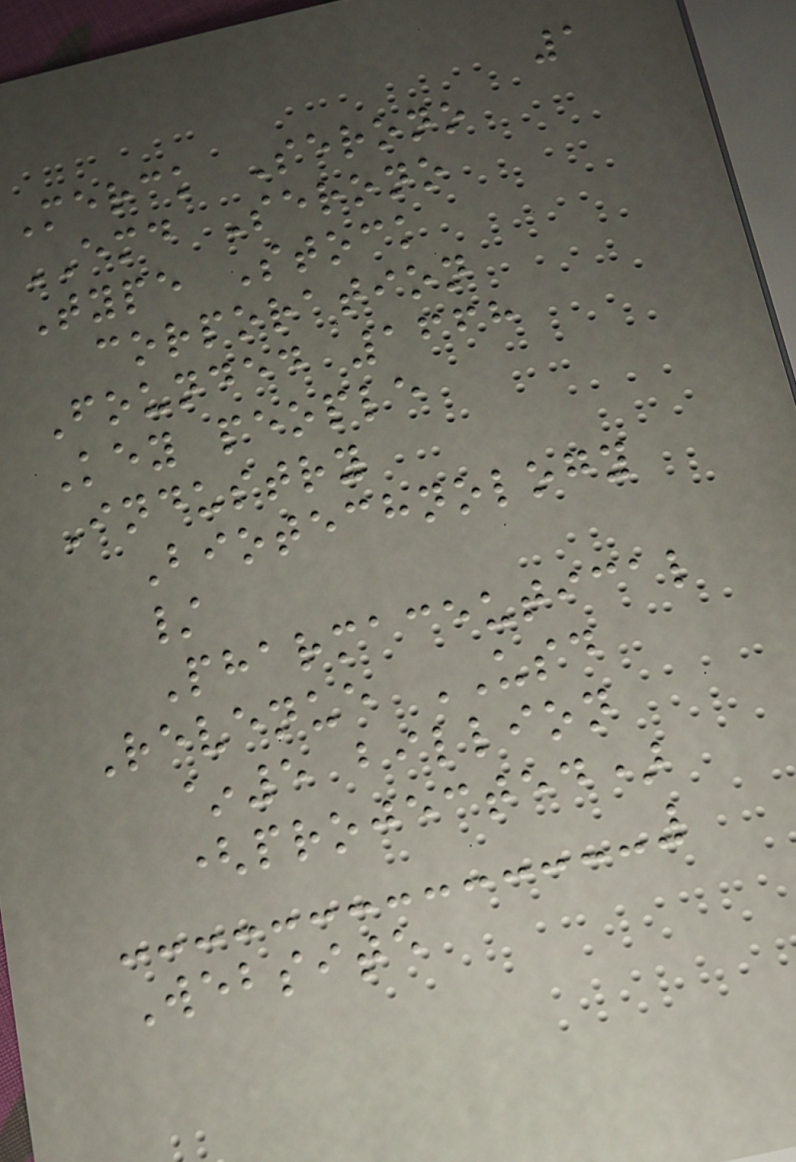1
Merck Serono
EMD Serono
Type Stock
corporation
Founded 1668
Key people
Industry
Biotechnology
/
Pharmaceutical
Revenue USD
~5 billion
(projected)
Website
